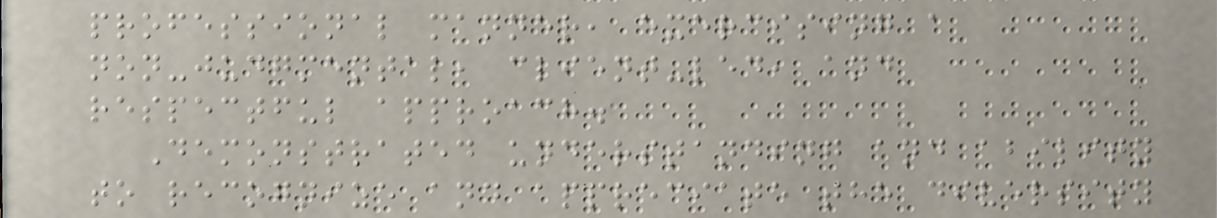professional manner, exercising a
non-judgmental, client-led, and
respectful approach.
Demonstrated understanding and ability
to recognize and appreciate the diversity
